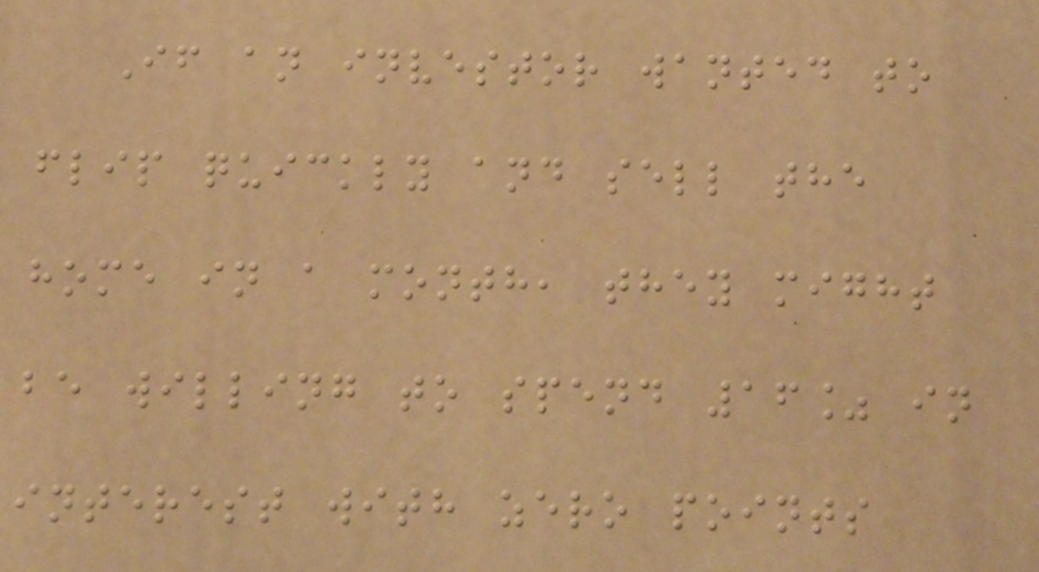If an investor wanted to
flip quickly and sell the
home in a month, they might
be willing to spend 16% in
interest with zero points
